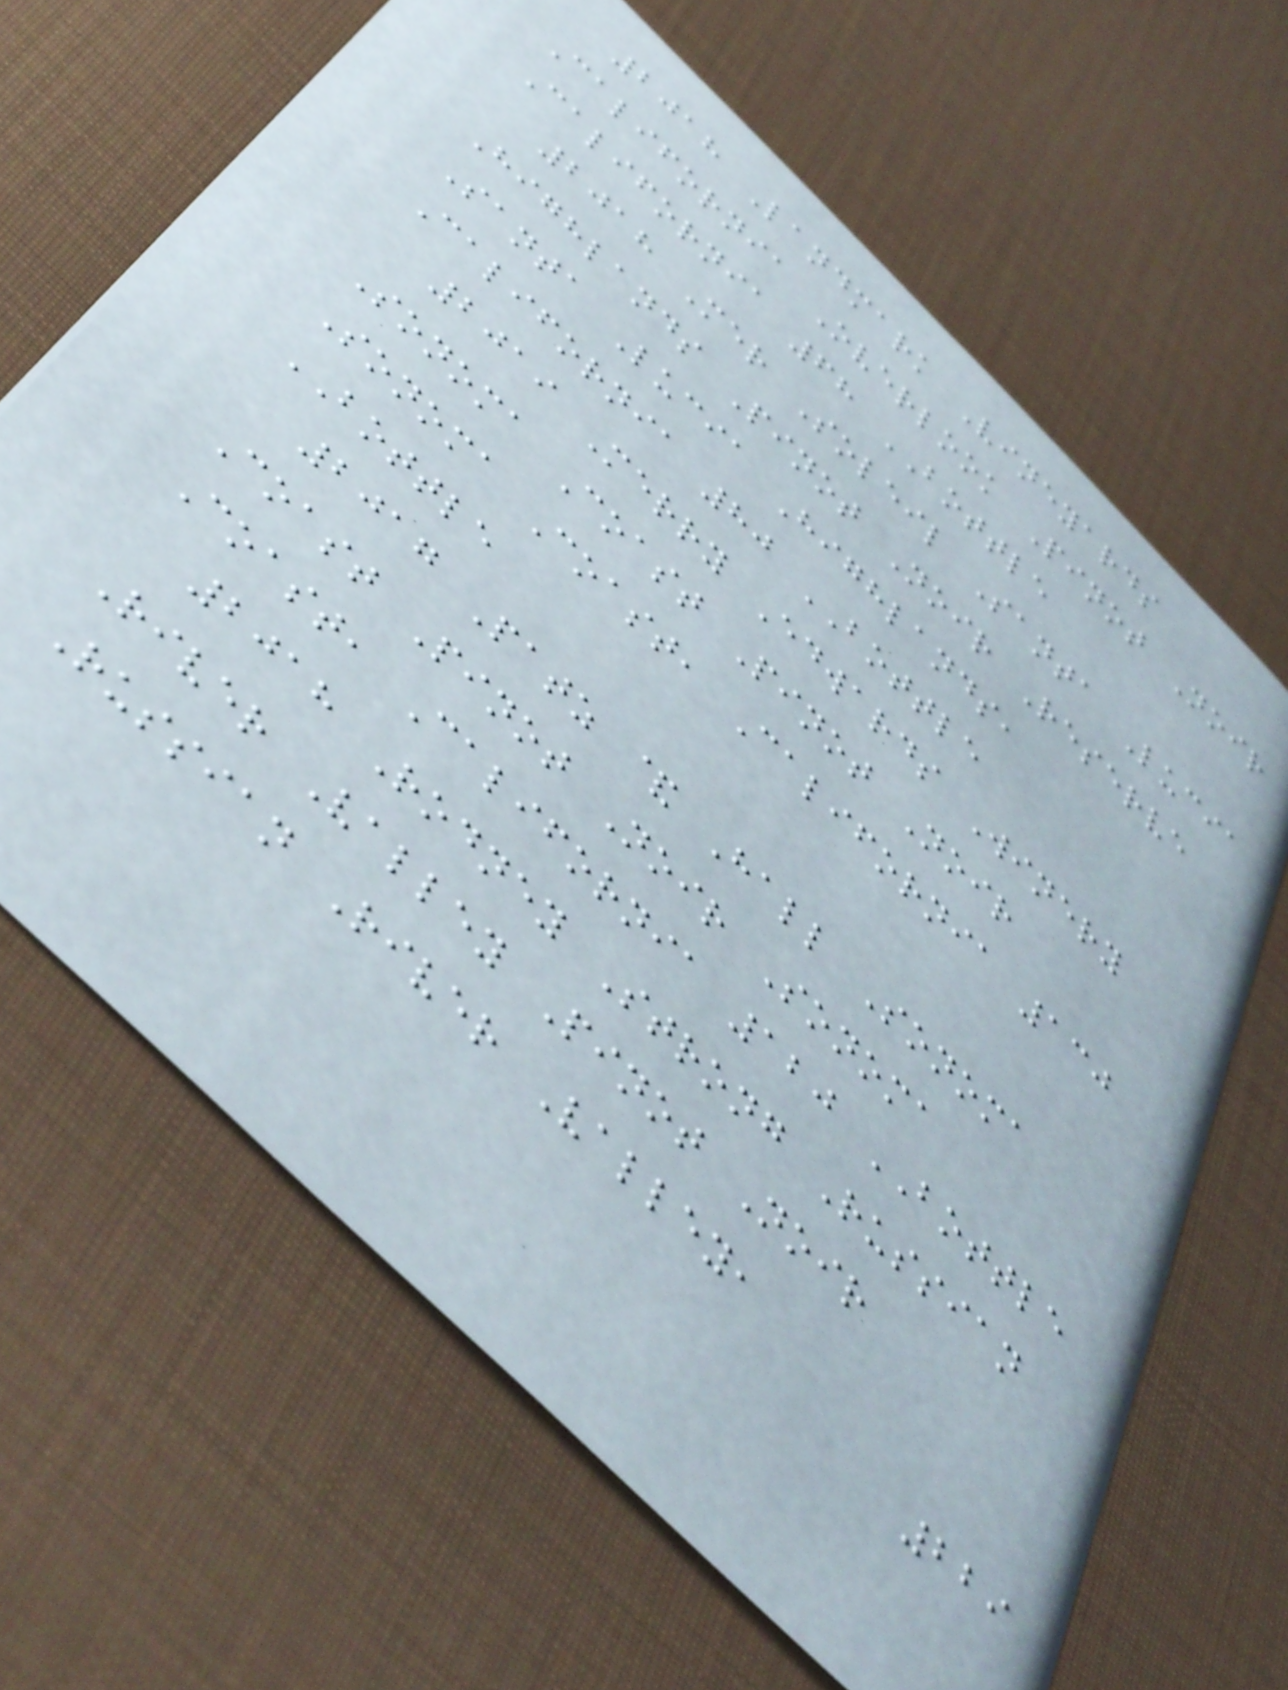2018 Landmark Vineyards
California Overlook Pinot Noir
California 68 BOTTLE
2018 Mer Soleil Santa Lucia
Highlands Pinot Noir Reserve
Santa Lucia Highlands,
California 80 BOTTLE
2019 Merry Edwards Winery
Sonoma Coast Pinot Noir
Sonoma Coast, California 130
BOTTLE
2017 Patz & Hall Sonoma
Coast Pinot Noir Sonoma
Coast, California 120 BOTTLE
2018 Rodney Strong Russian
River Valley Pinot Noir
Russian River Valley,
229
